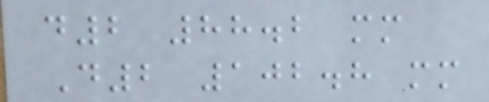d2 88.2 mm
D2 102.8 mm
